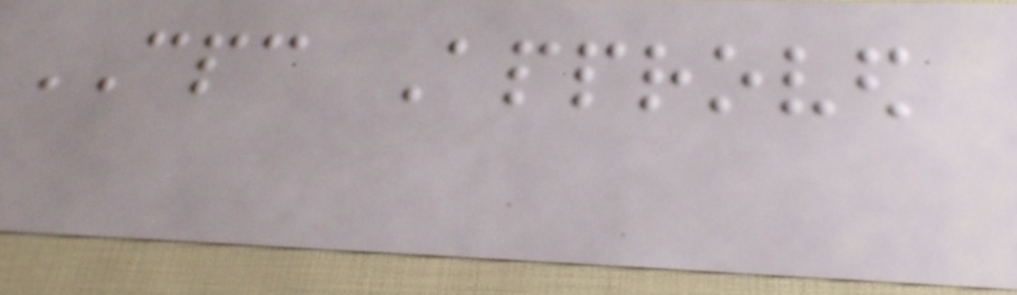CPC Approved
